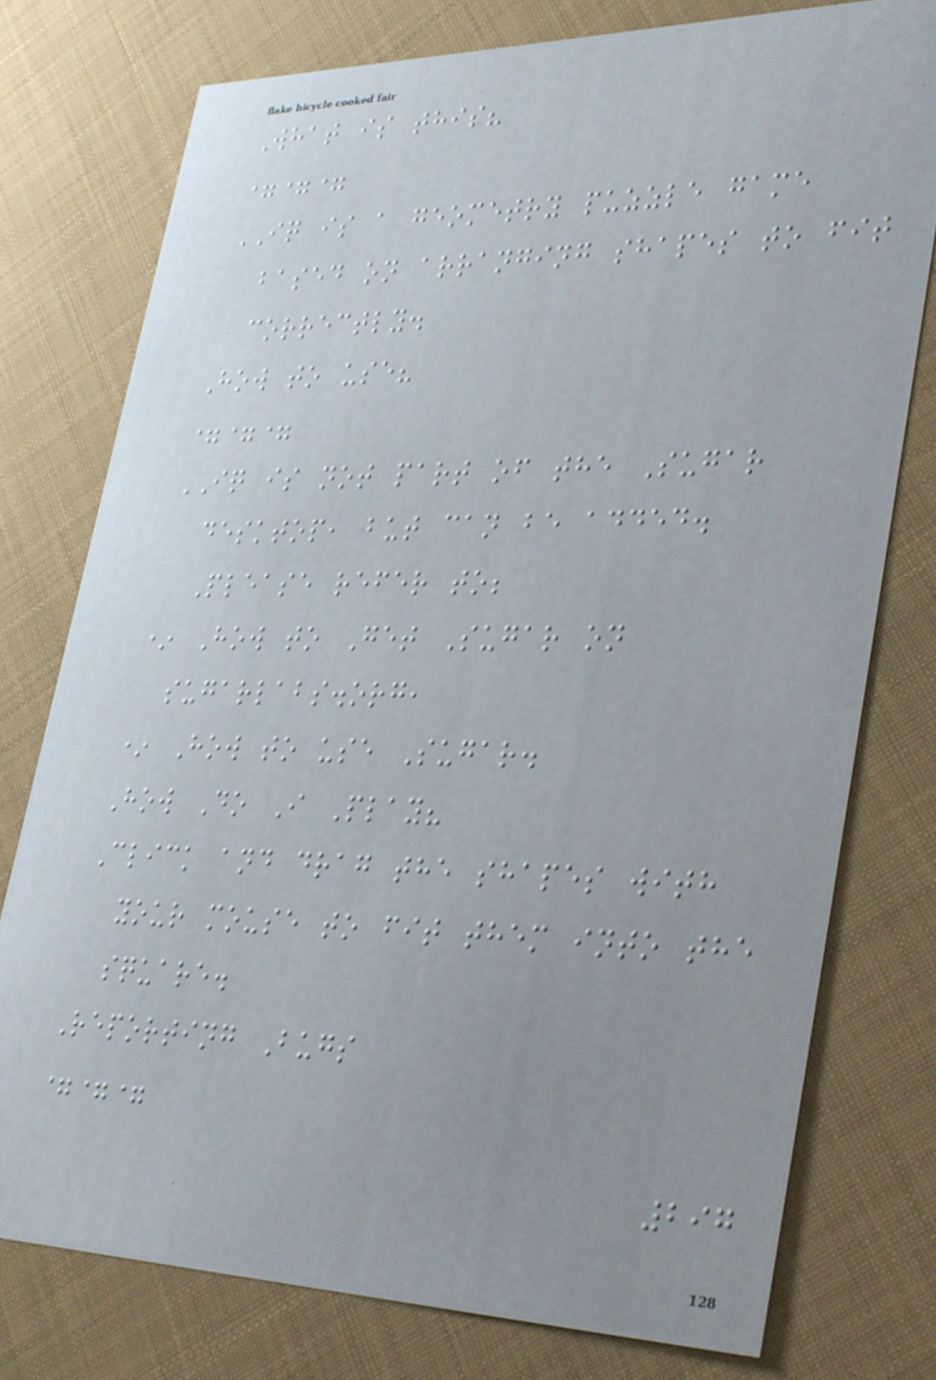What is this?
===
IQ is a geometry puzzle game
based on arranging shapes to fit
correctly.
How to use?
===
IQ is not part of the Sugar
desktop, but can be added.
Please refer to;
* How to Get Sugar on
sugarlabs.org,
* How to use Sugar.
How Do I Play?
Click and drag the shapes with
your mouse to fit them into the
square.
Reporting Bugs
===
297
